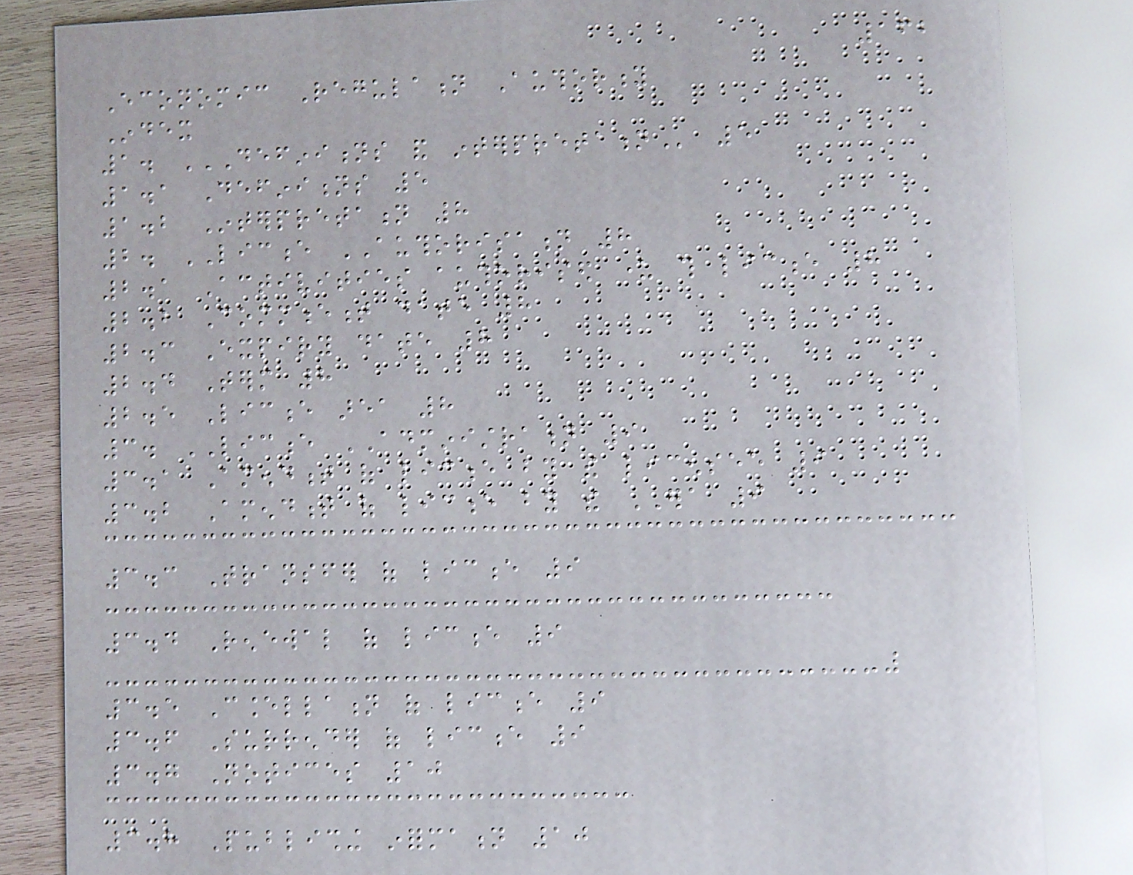162
Economic Regulation Authority
Index
1. DEFINITIONS AND INTERPRETATION 5
1.1 Definitions 5
1.2 Interpretation 8
2. LICENCE AUTHORISATION 8
2.1 Activities authorised under this licence 8
2.2 Commencement date 8
2.3 Expiry date 8
2.4 Term 8
2.5 Licence area 8
3. LICENCE ADMINISTRATION 9
3.1 Amendment of licence by the licensee 9
3.2 Amendment of licence by the ERA 9
3.3 Transfer of licence 9
3.4 Renewal of licence 9
3.5 Cancellation of licence 9
3.6 Surrender of licence 9
3.7 Notices 10
3.8 Publishing information 10
